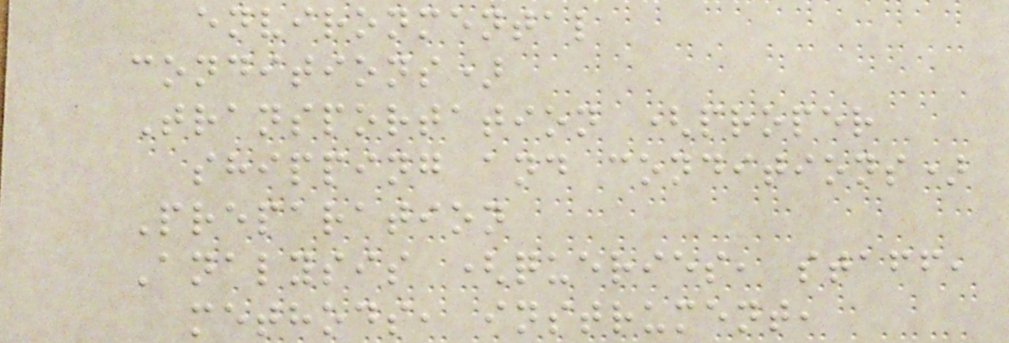environmental
conditions)
Transportation (proper
shipping and conditions)
Preparation
Analysis (queries, staff,
methods, instrument,
